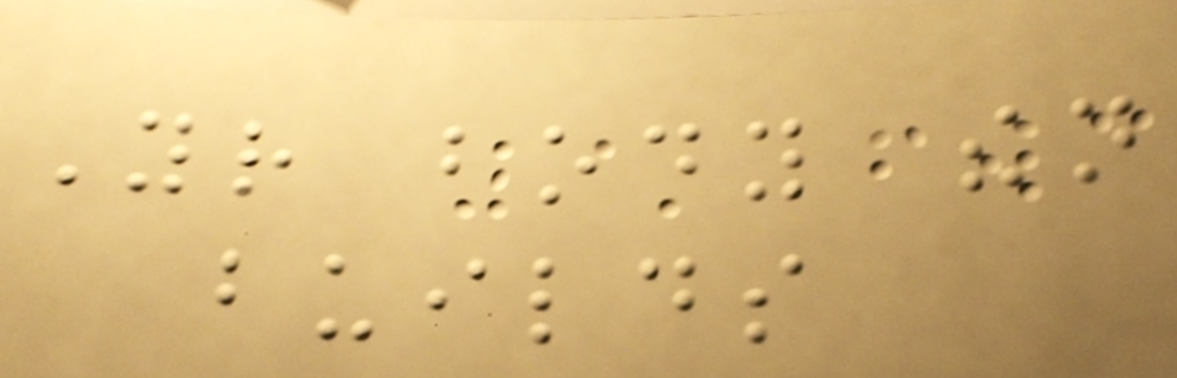Your body then
builds
